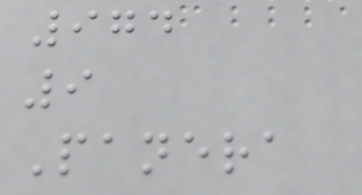974
9
Panera
